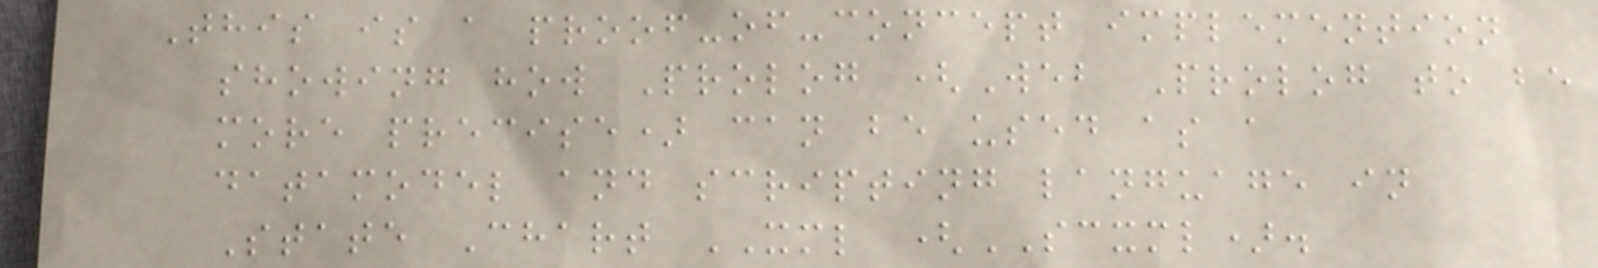This is a proof-of-concept implemention
showing how Prolog (Web Prolog to be
more precise) can be used as a
datamodel and scripting language in
State Chart XML (SCXML).
